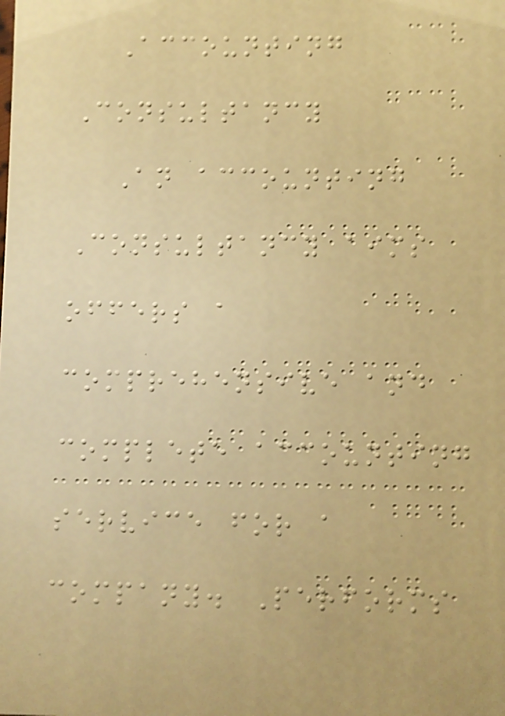Accounting
Consultancy
An accounting
Consultancy aims
offers a
comprehensive and
complete accounting
service for a
company. Performs
